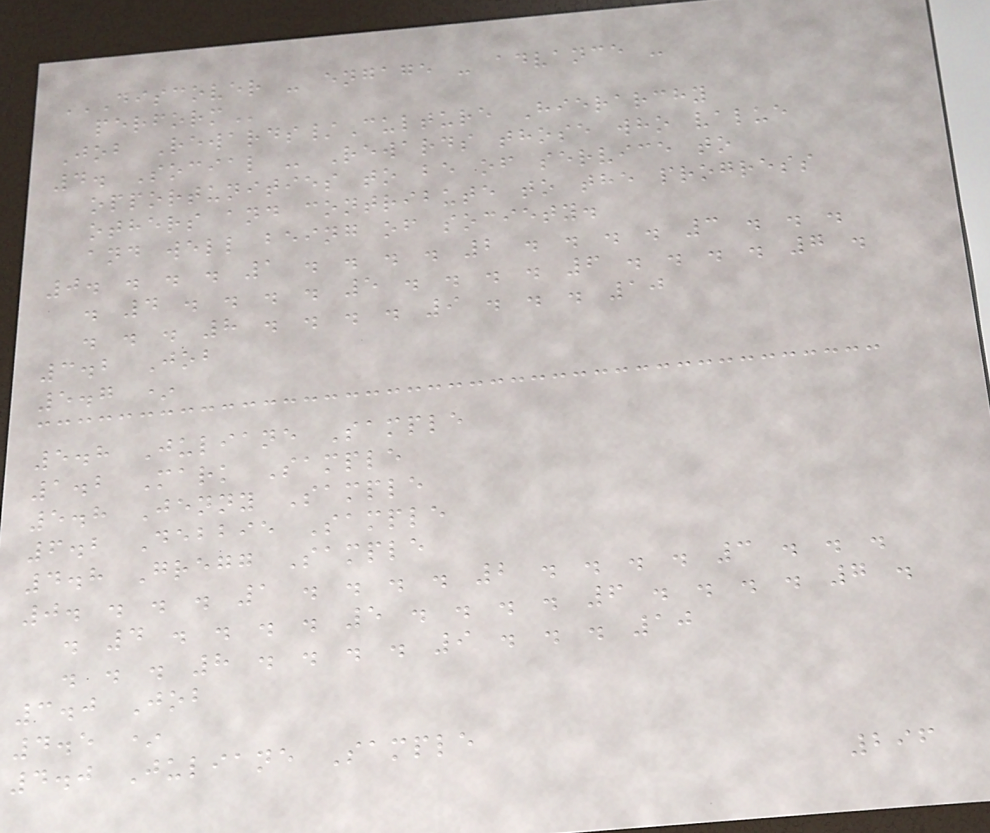DISCOVER - ENGAGE - ADVANCE -
PERFORM
Job Rewards/Culture Hierarchy
4. Social - Rewards those who value
opportunities to be of service to
others and contribute to the progress
and well being of society.
0. . . . 1 . . . . 2 . . . . 3 . . .
. 4 . . . . 5 . . . . 6 . . . . 7 .
. . . 8 . . . . 9 . . . 10
3.2 Job
5.7 *
5.8 Juliane Sample
1.2 Mark Sample
5.8 Jenny Sample
6.2 Debbie Sample
4.8 Gregg Sample
0. . . . 1 . . . . 2 . . . . 3 . . .
. 4 . . . . 5 . . . . 6 . . . . 7 .
. . . 8 . . . . 9 . . . 10
3.0 Job
4.5 *
4.0 Juliane Sample
296
